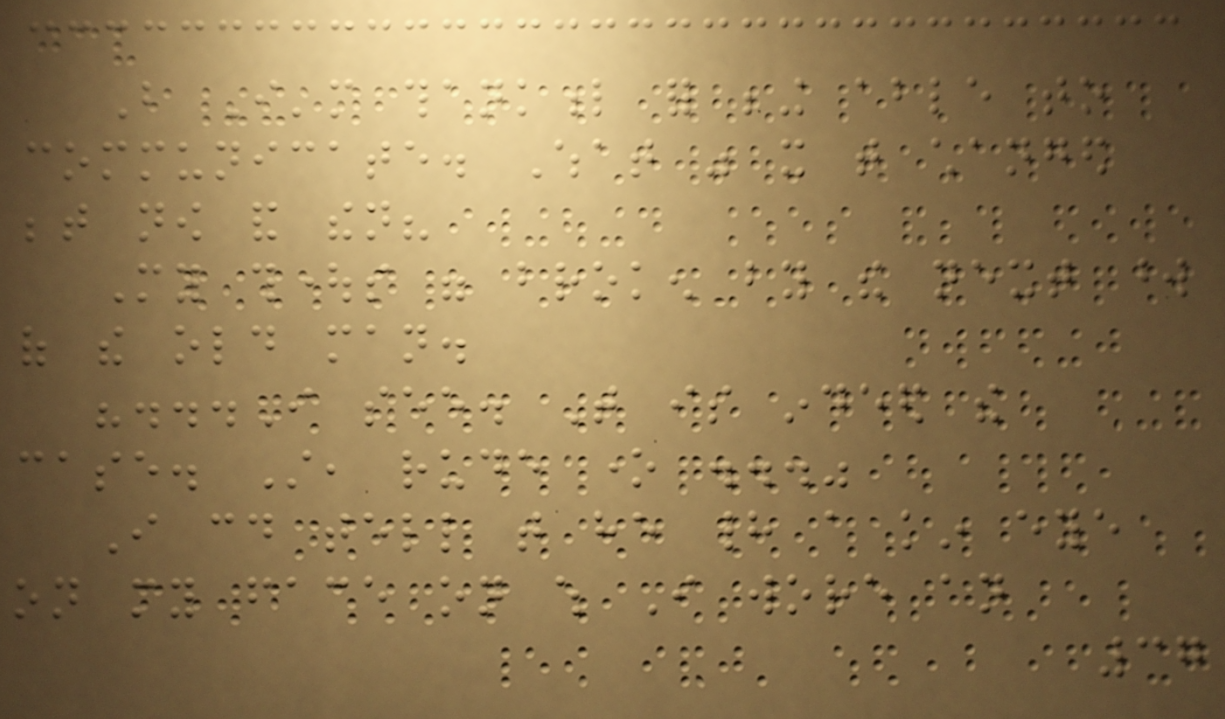But I'm thankful for being able to
communicate. What was it that changed
between now and then?
My thoughts were broken by the next word
of the old man.
"...I see. That is indeed the
case. Still, rude one ..."
I could tell that he had a kin eye
on my face on which I wore an
37
